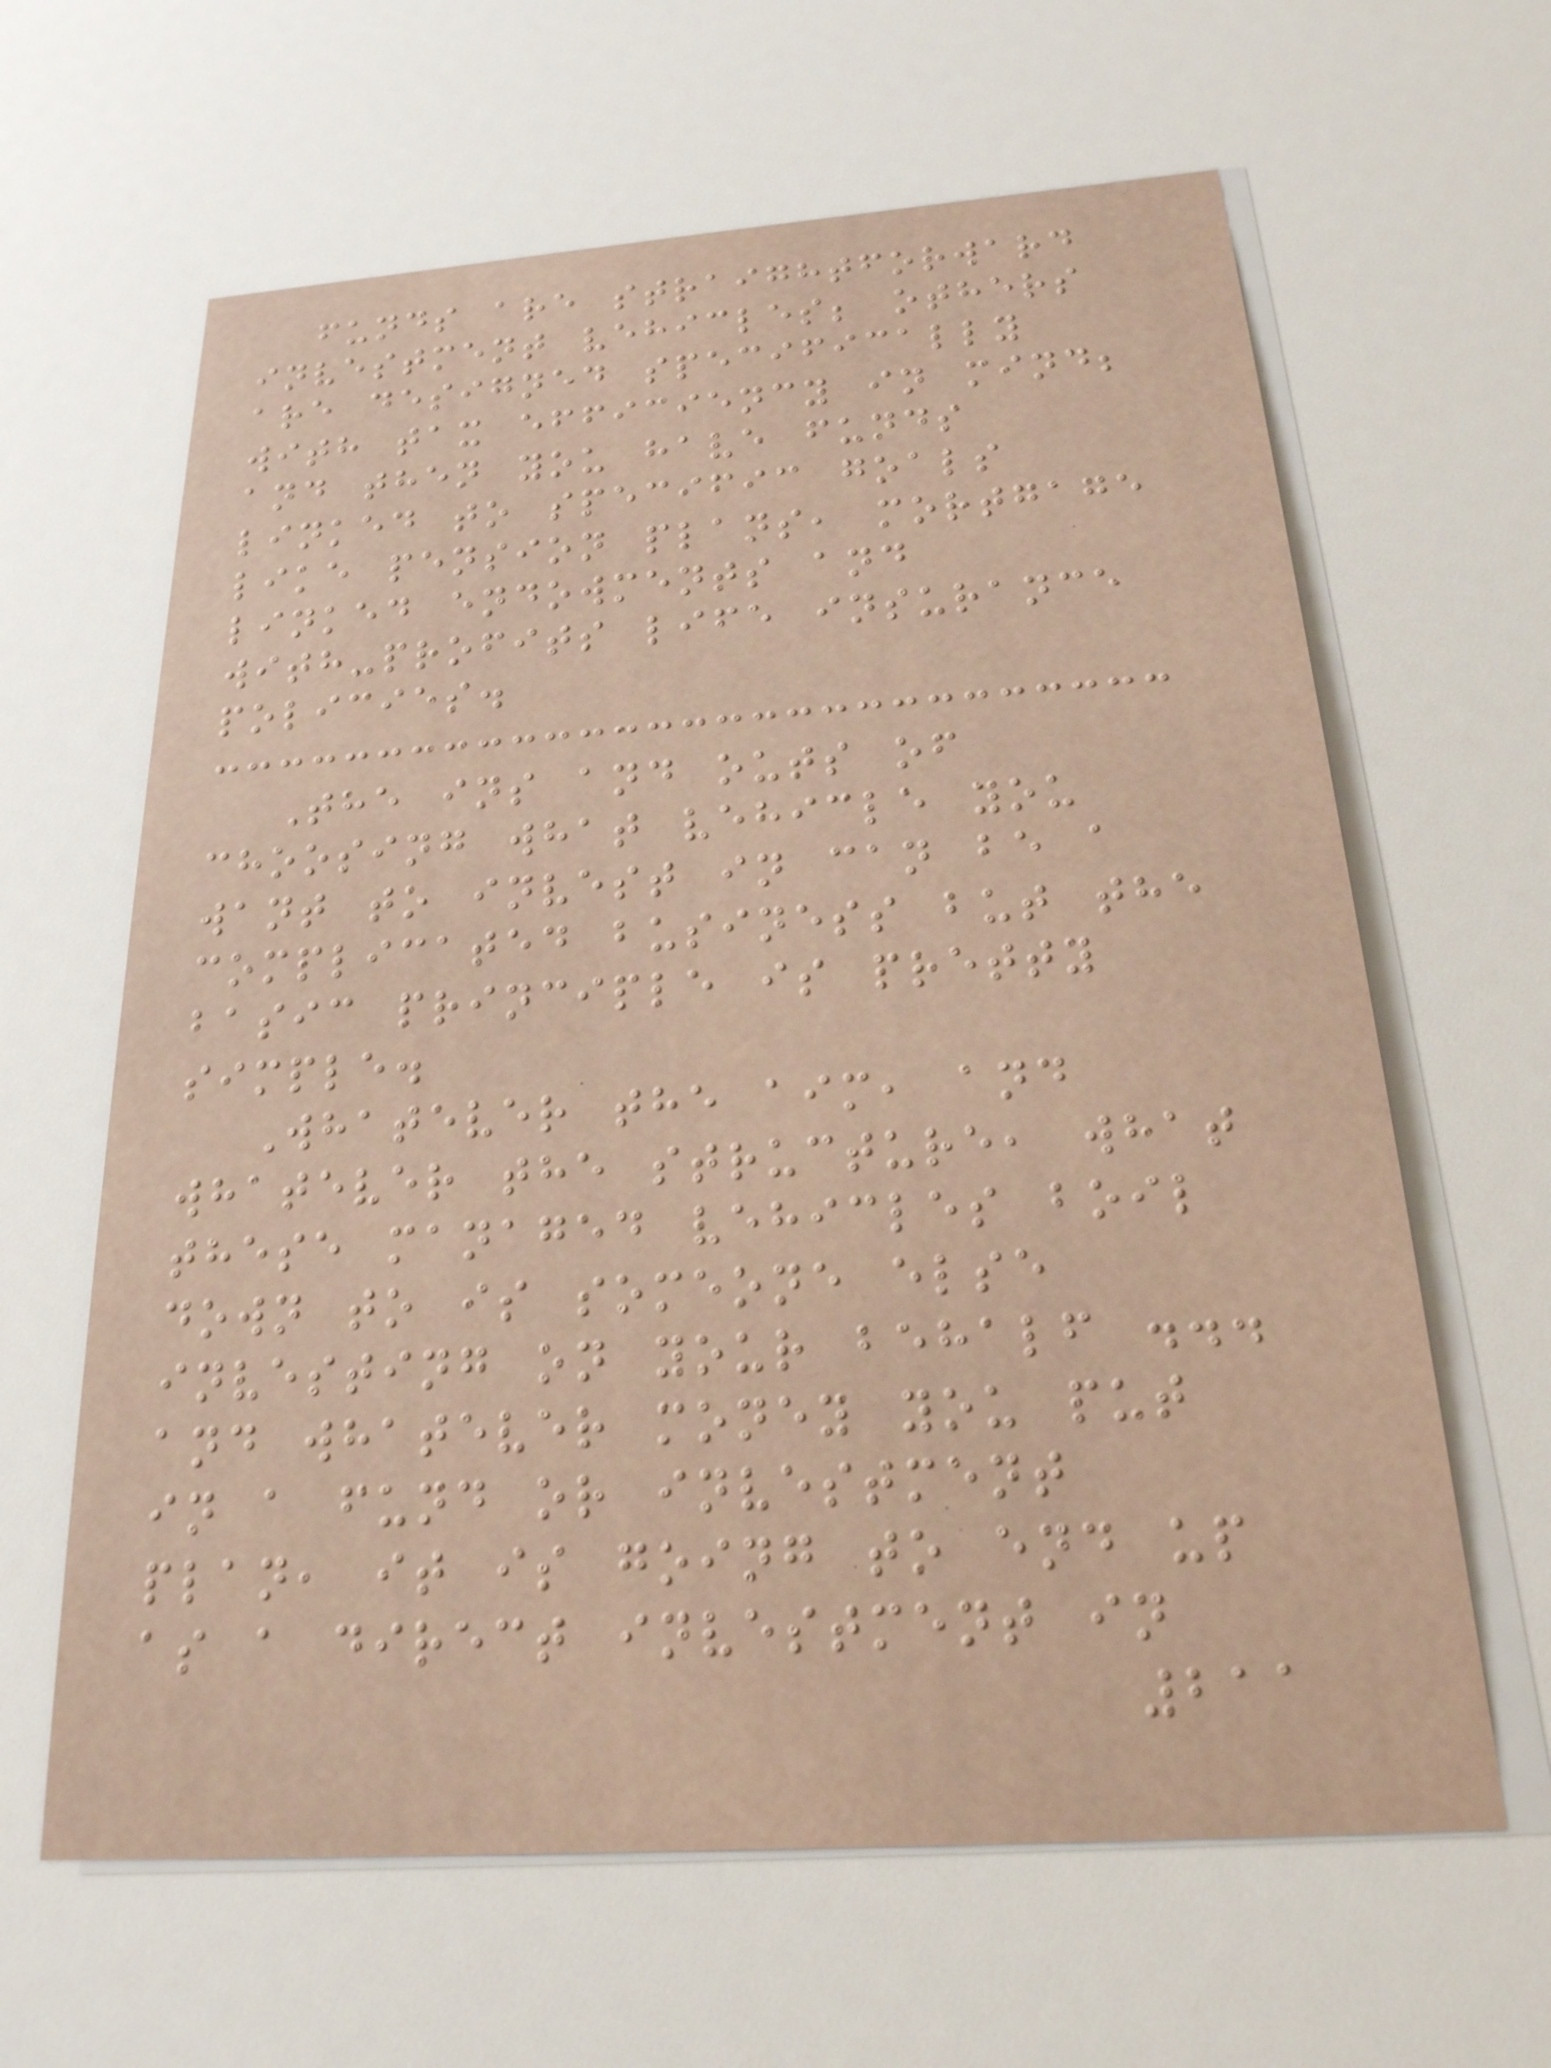funds are straightforward
investment vehicles; others
are designed specifically
with tax efficiency in mind;
and then you have funds
linked to specific goals
like pension plans, mortgage
linked endowments and
with-profits life insurance
policies.
The ins and outs of
choosing what vehicle you
want to invest in can be a
complicated business but the
basic principle is pretty
simple.
Whatever the aim, and
whatever the structure, what
these managed vehicles boil
down to is someone else
investing on your behalf ...
and whatever money you put
in a fund or investment
plan, it is going to end up
as a direct investment in
211
